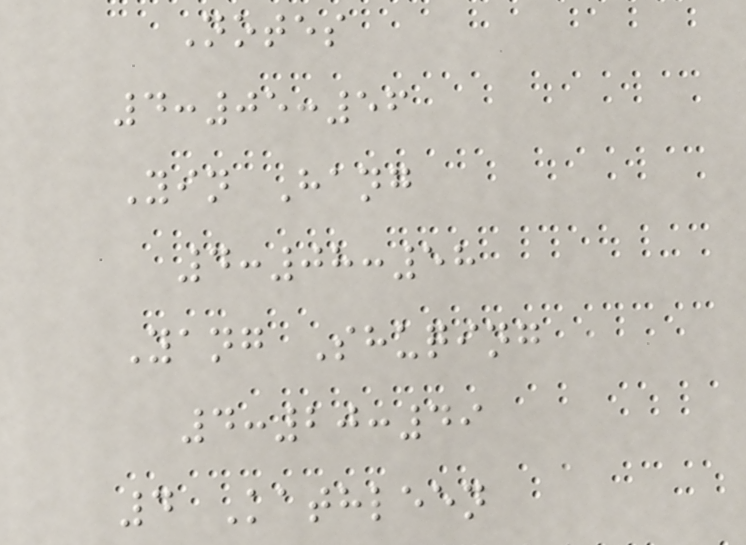Notes
4:05:56
Yin Hang
4:08:58
Yang Shuqing
4:20:49
4 Kathleen
